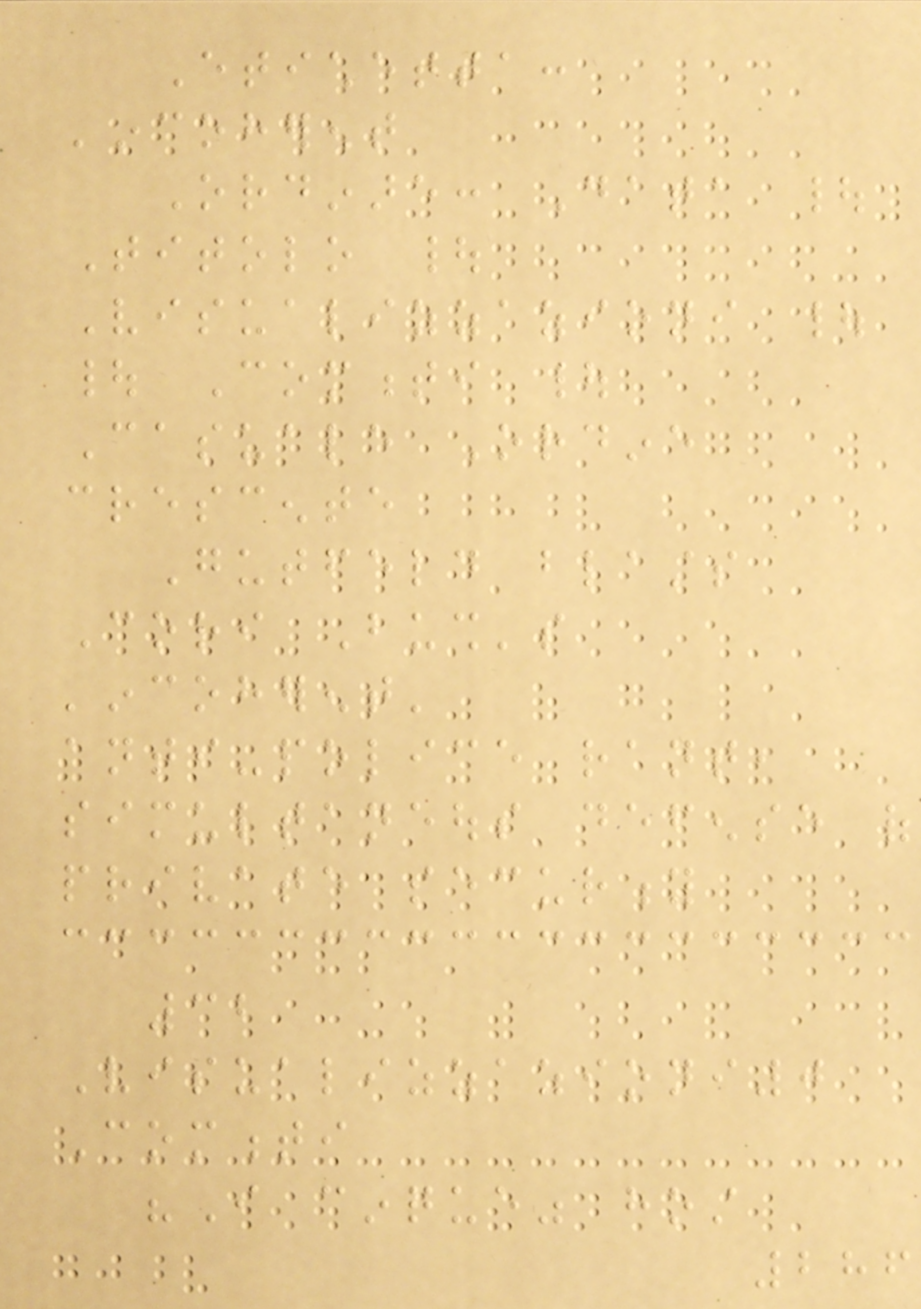Etichetta:
'incoherent
Ordinare: Data |
Titolo |
Visualizzazioni |
| Commenti |
Casuale Ordine
crescente
Gutfeld blasts
Cori Bush's
'incoherent'
anti-police rant,
simultaneous defense of
private security
32
Visualizzazioni0
Commenti
"I cinque" host
286
